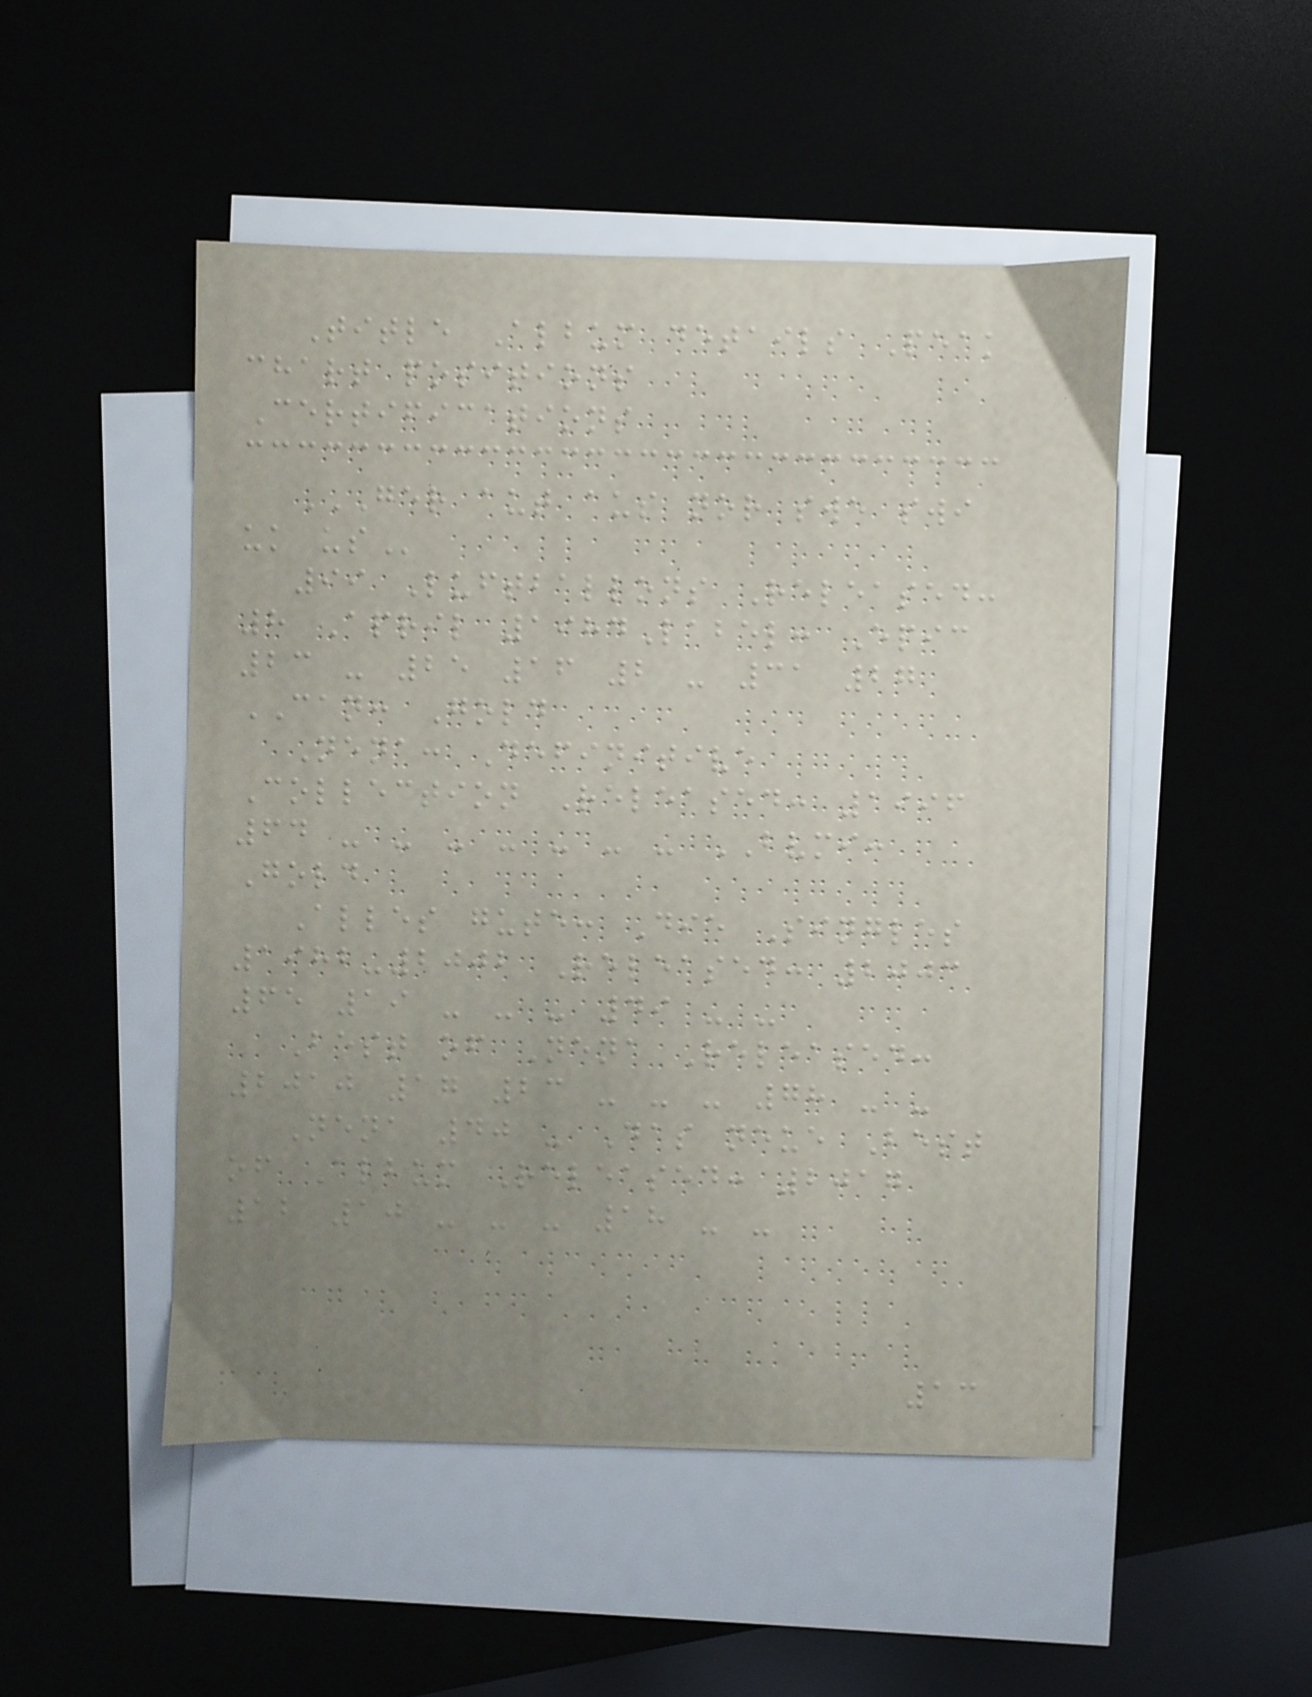Title Album details Peak
chart positions
Certifications
GER AUT AUS NOR SWE SWI
UK US
99 Luftballons Released:
8 April 1984Label: Epic
23 - 25 16 2 - 31 27
CAN: Gold
Nena: Definitive
Collection Released: 1996
64 - - - - - - - BVMI:
Gold
Alles gute: Die Singles
1982-2002 Released: 2003
65 19 - - - 49 - -
Best of Nena Released:
2010 17 23 - - - 78 - -
Nena 40 - Das neue Best
of Album Released: 2017
12 10 - - - 18 - -
13
